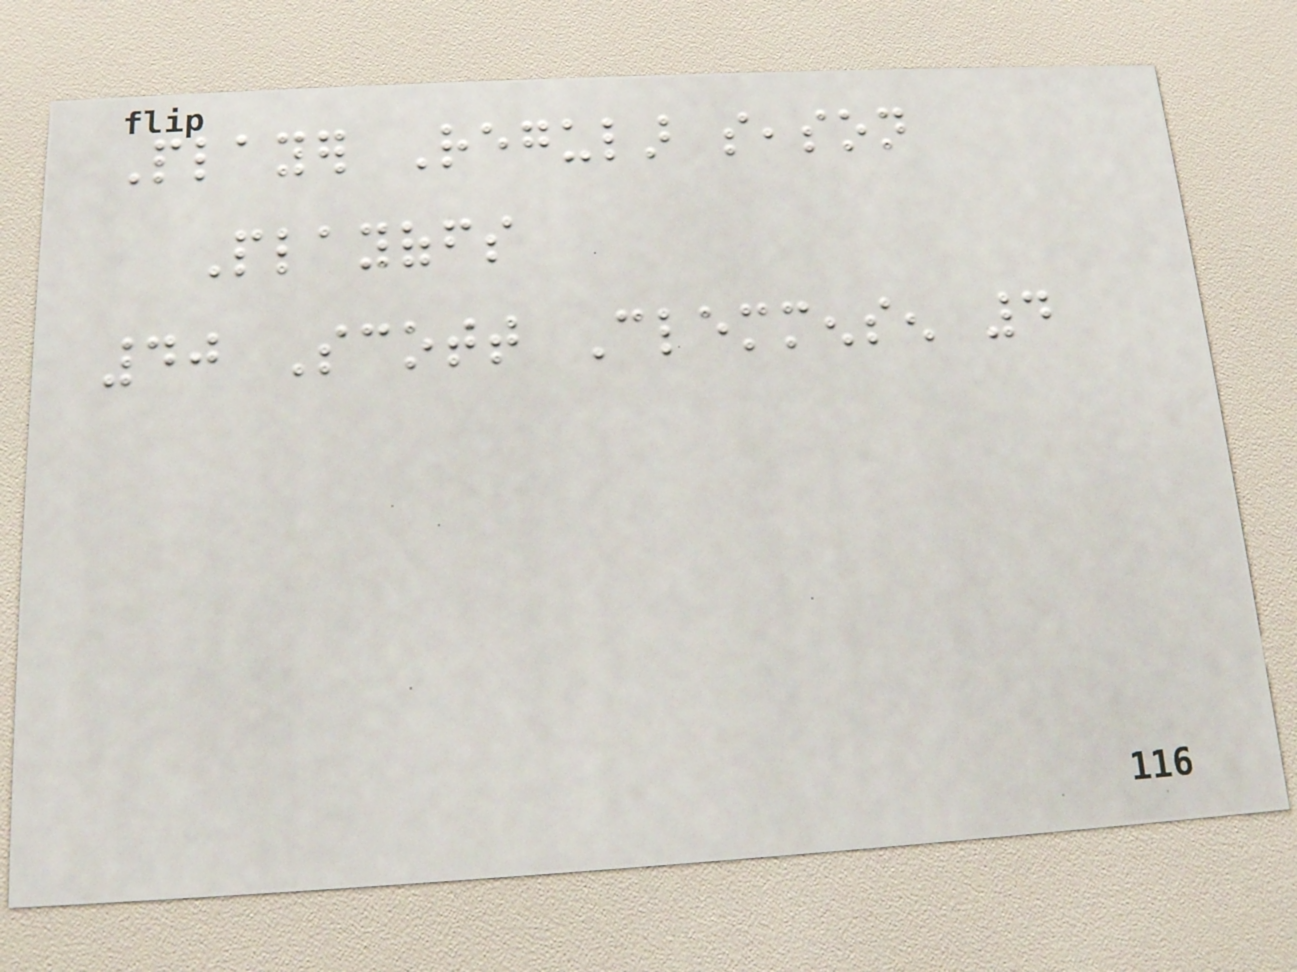Player Regular season
Playoffs
40 Scott Clemmensen 4
